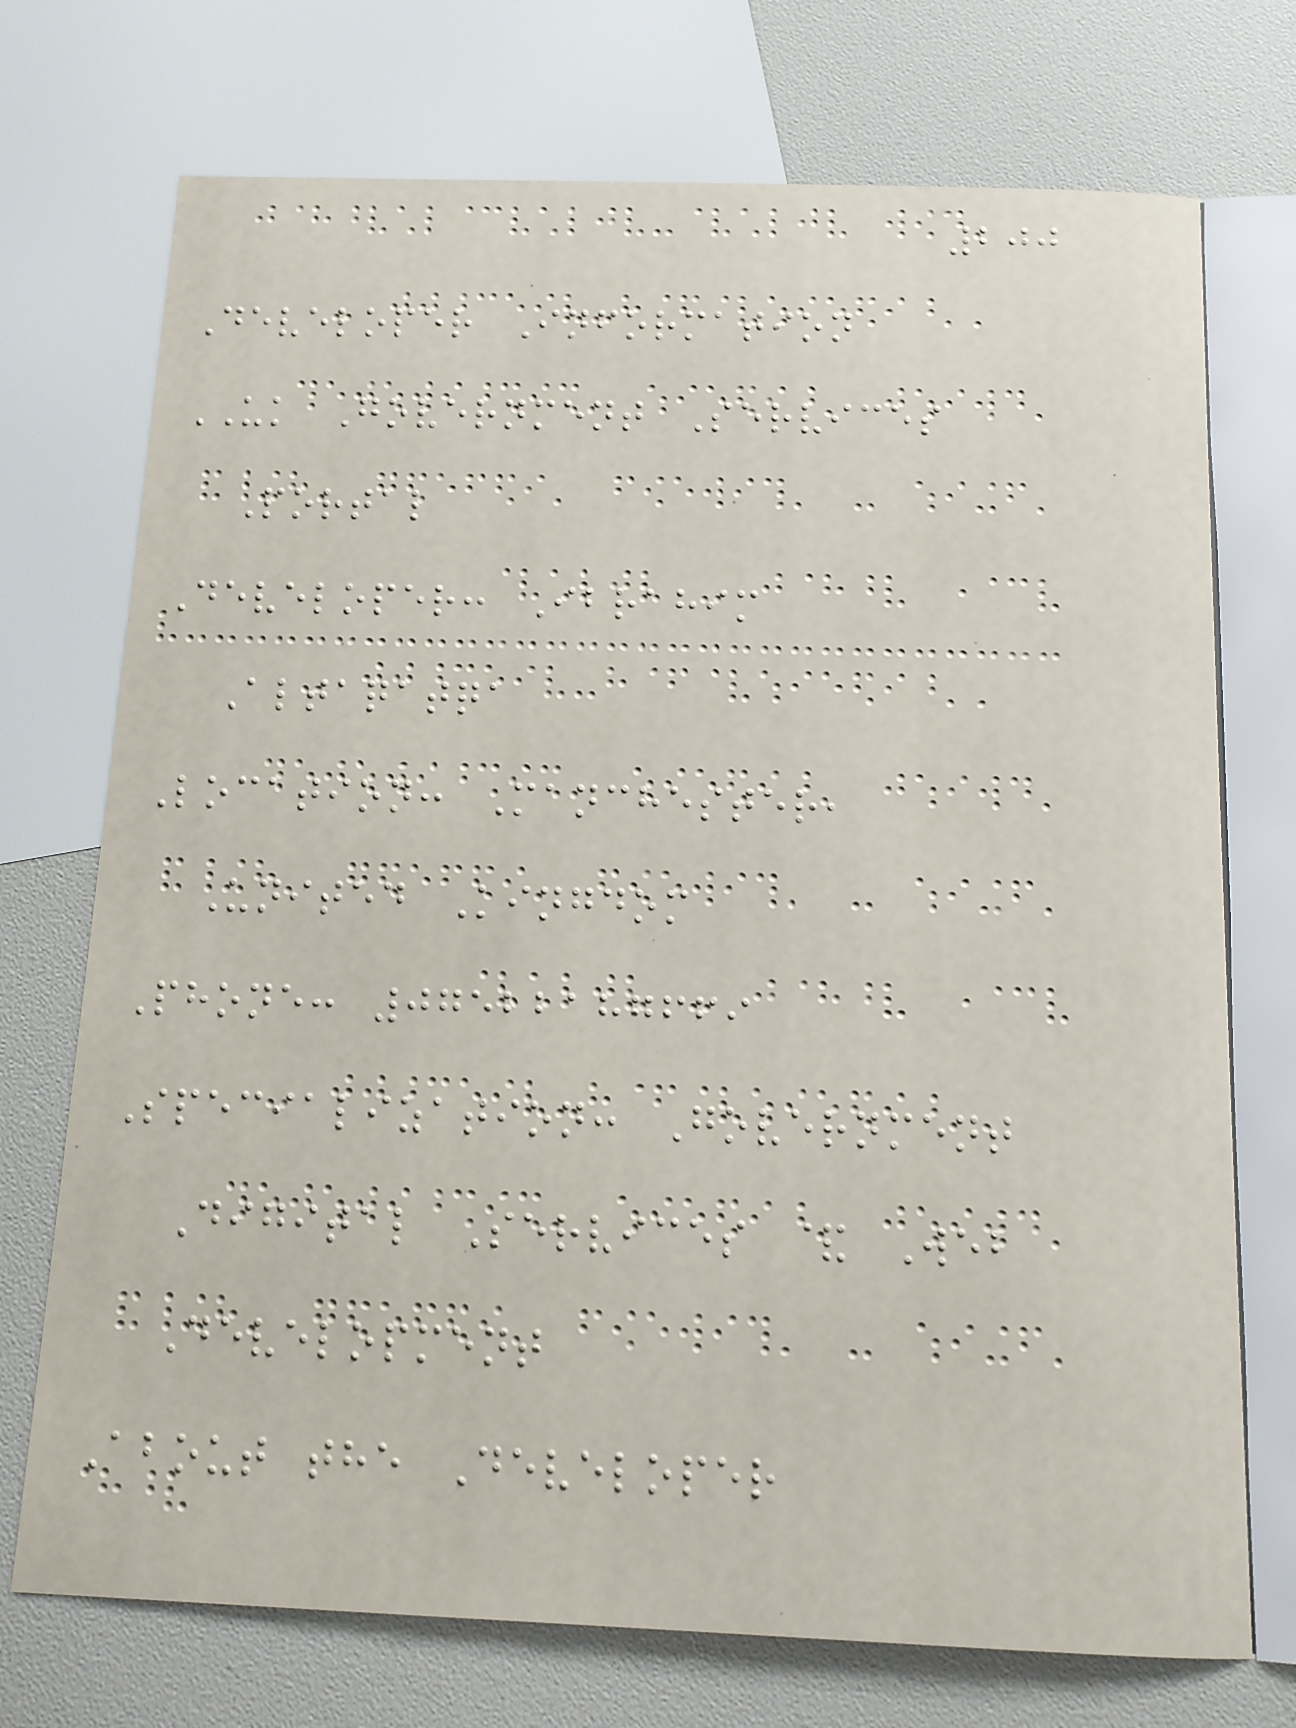200
Developer Information
UK Government Services
Portal
Developer: Ibrahim
Altaqatqa
Location: Manchester,
United Kingdom
Phone: 07522187669
Specialization: Government
Digital Services & Web
Development
About the Developer
